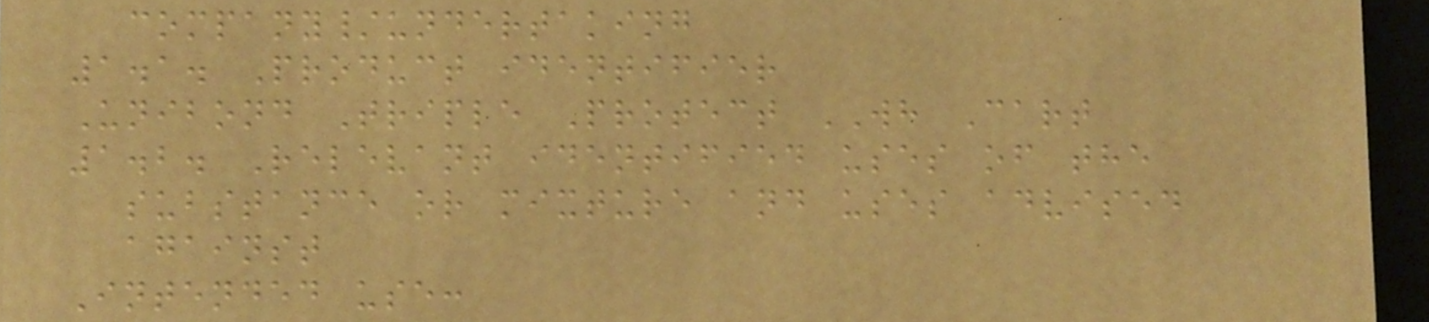company/undertaking
1.1. Product identifier
Unibond Triple Protect WH Cart
1.2. Relevant identified uses of the
substance or mixture and uses advised
against
Intended use:
